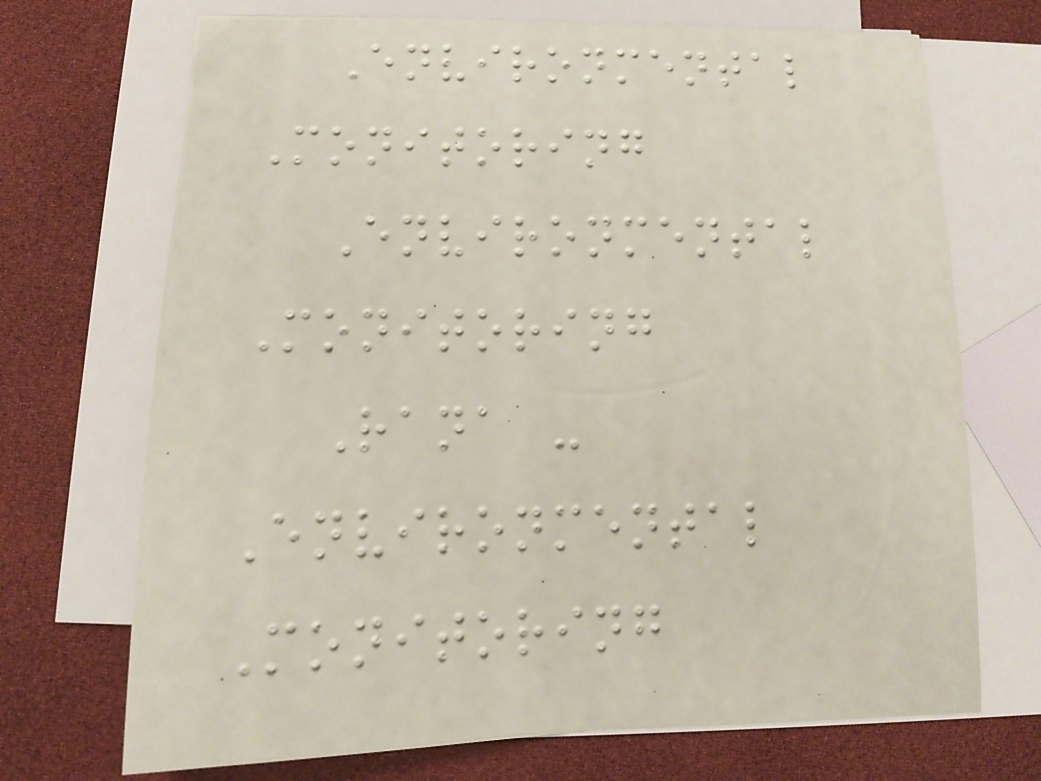Environmental
Monitoring
Environmental
Monitoring
Rana -
Environmental
Monitoring
